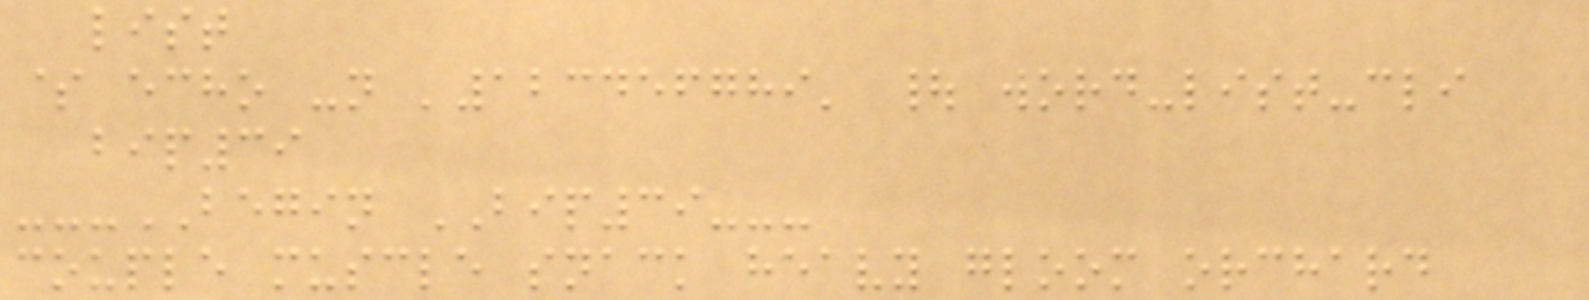list
$ echo -n '123456789' | word-list-cli
bip39
---BEGIN BIP39---
couple muscle snack heavy gloom orchard
